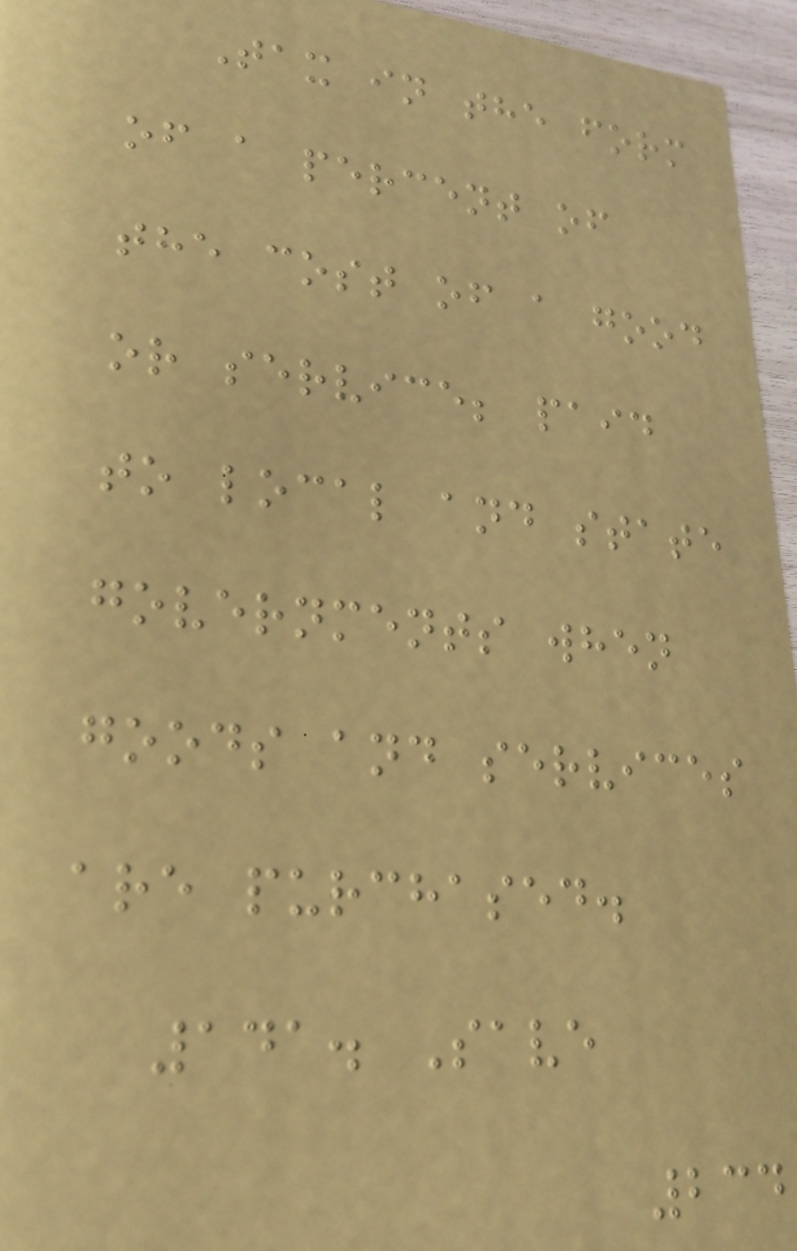Tax in the form
of a percent of
the cost of a good
or service; paid
to local and state
governments when
goods and services
are purchased.
141. Save
234
